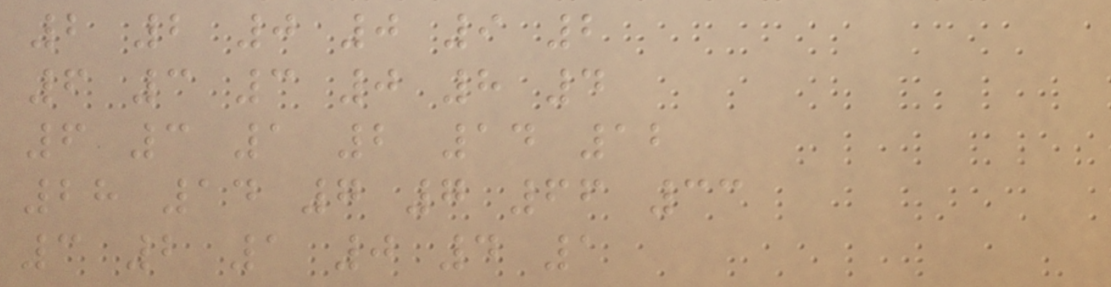2 2 0 0 9 2
6 3 3 0 8 4
6 3 1 2 14 12
28 14 7 7 66 33
3 2 1 0 4 1
